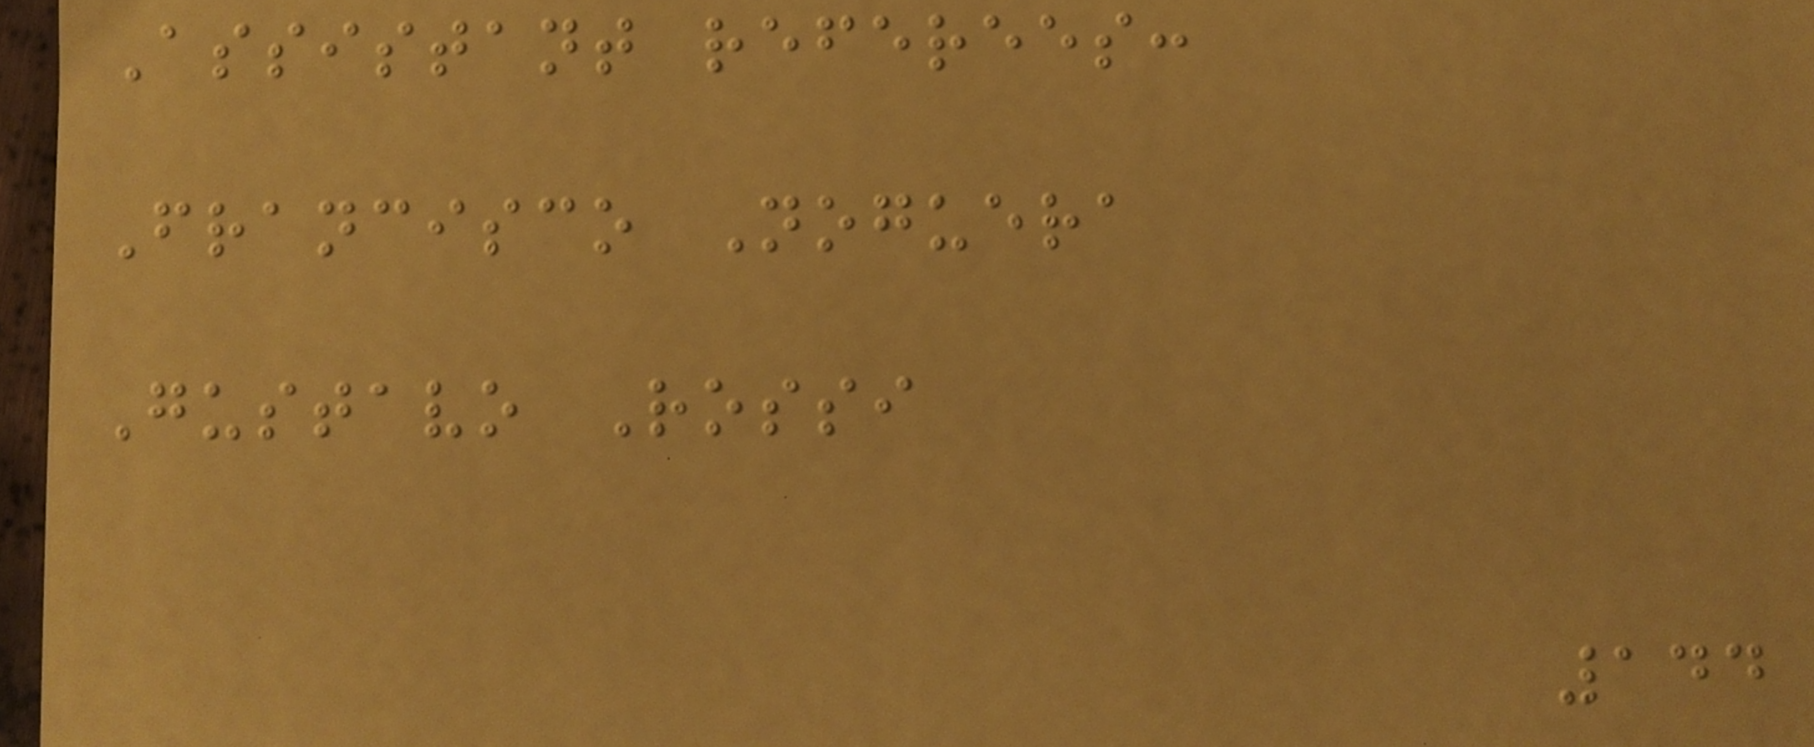Assistant referees:
Francisco Noguera
Gustavo Rossi
144
